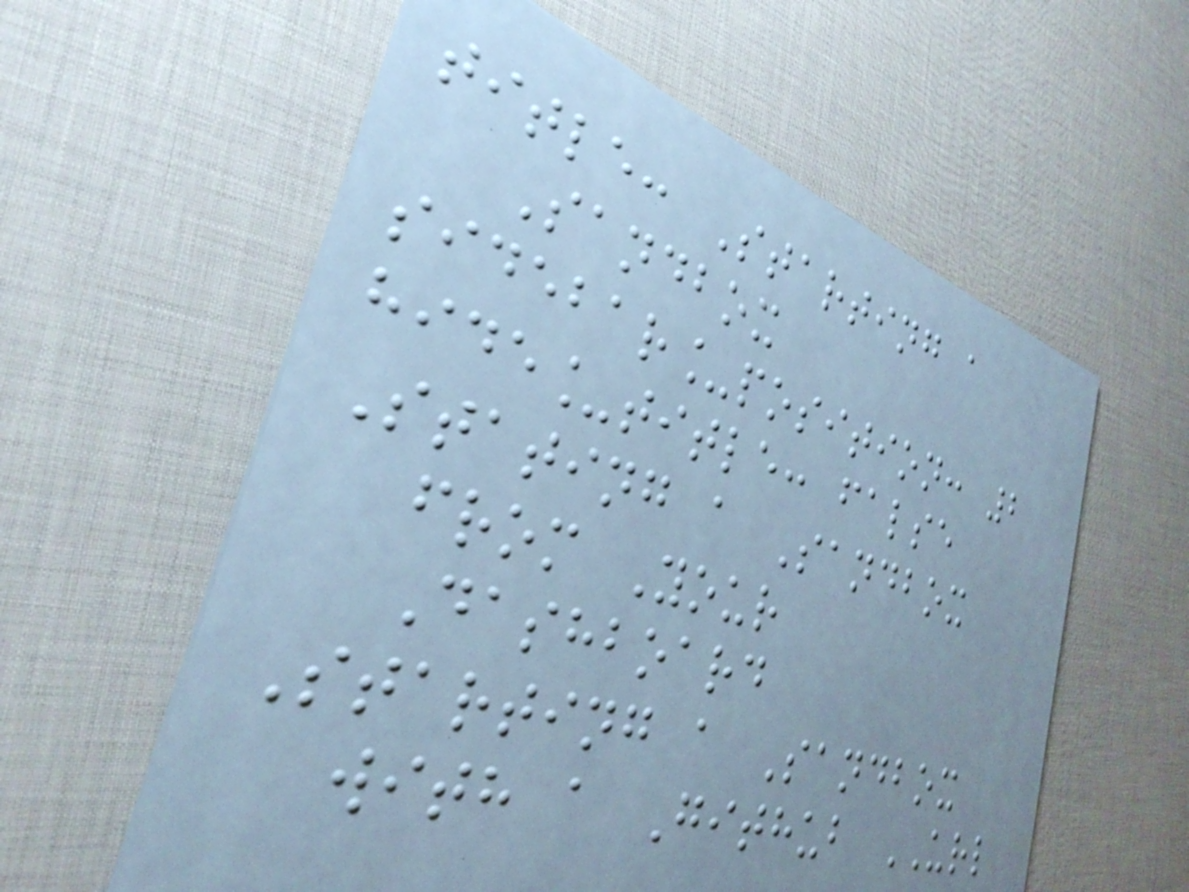title: Starting a
Sandbox
sidebar_position: 2
hide_title: false
Stating a Sandbox
from Your
Dashboard
Starting a Sandbox
with a Github URL
